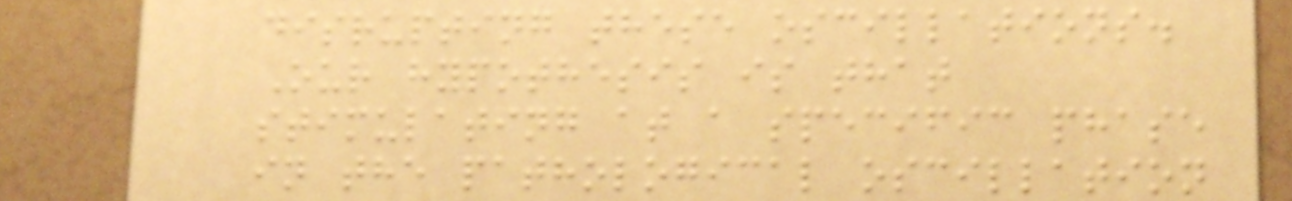disrupting these oscillations.
Our hypothesis is that
stimulating at a specific phase
in the pathological oscillation
